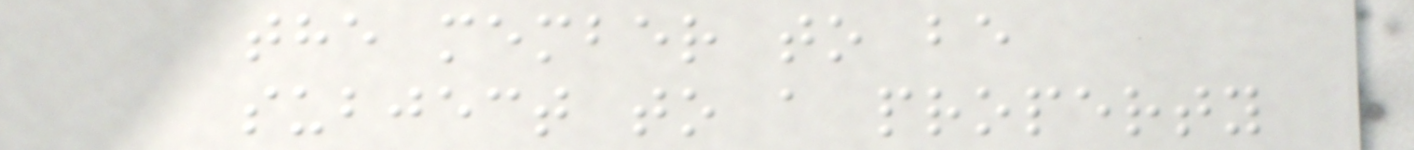the member to be
subject to a property
